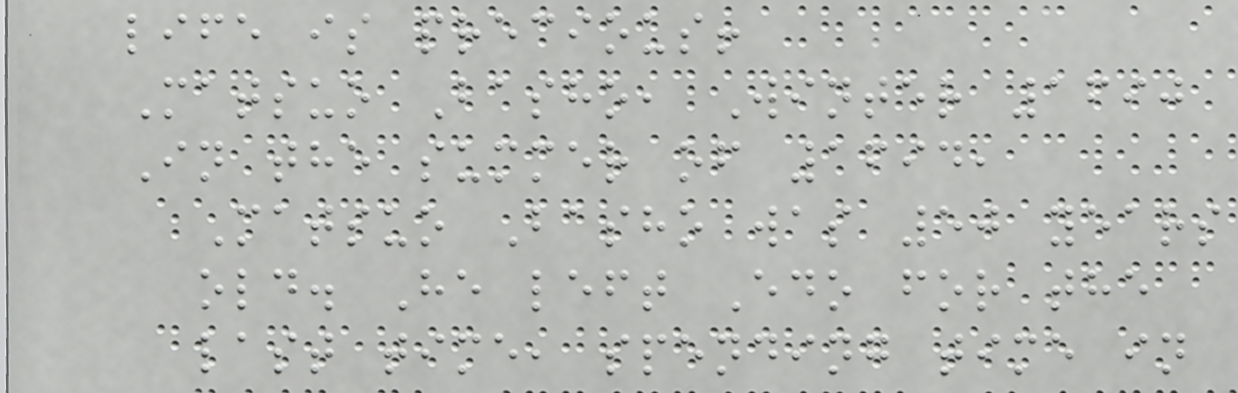life is precious!
Matsuo Basho, Winter 1690
In the summer of 1694,
Matsuo Basho was 50 years
old. He left Edo for the
last time, spending time in
